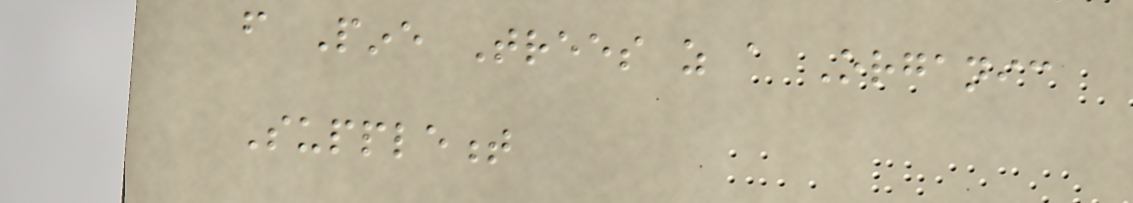from Pine Trees as a Organic
Supplement
